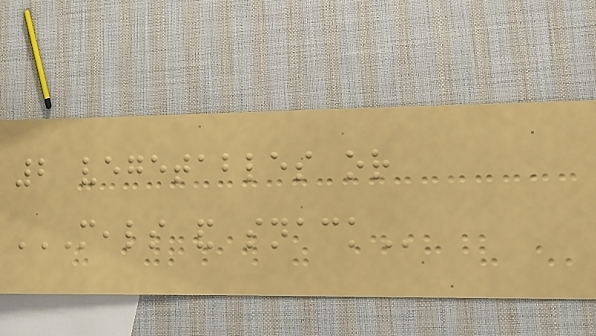2 vegetables or
MEALS AND SNACK
